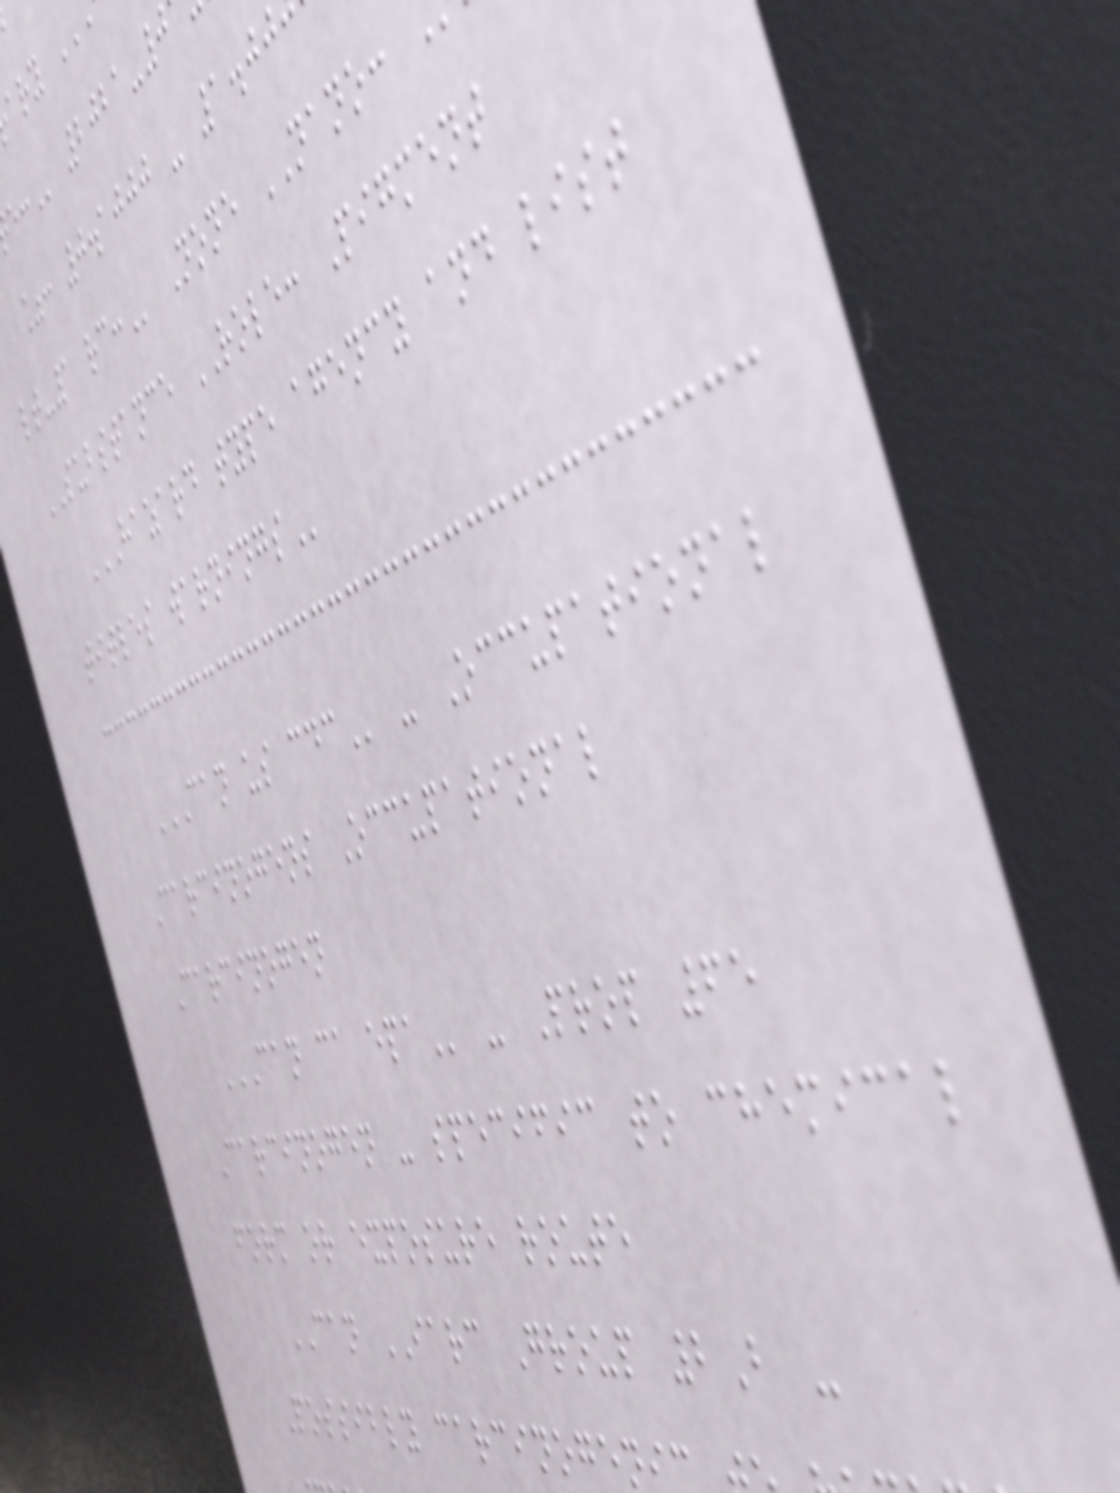2021-0
%: 0.1000 - 1.00
SUBSTANCE ROLE: Pigment
HAZARD TYPE AGENCY AND LIST
titles
CAN US CDC - Occupational
Carcinogens Occupational
Carcinogen
CAN CA EPA - Prop 65
Carcinogen - specific to chemical
form or exposure route
CAN IARC Group 2B -
Possibly carcinogeni
